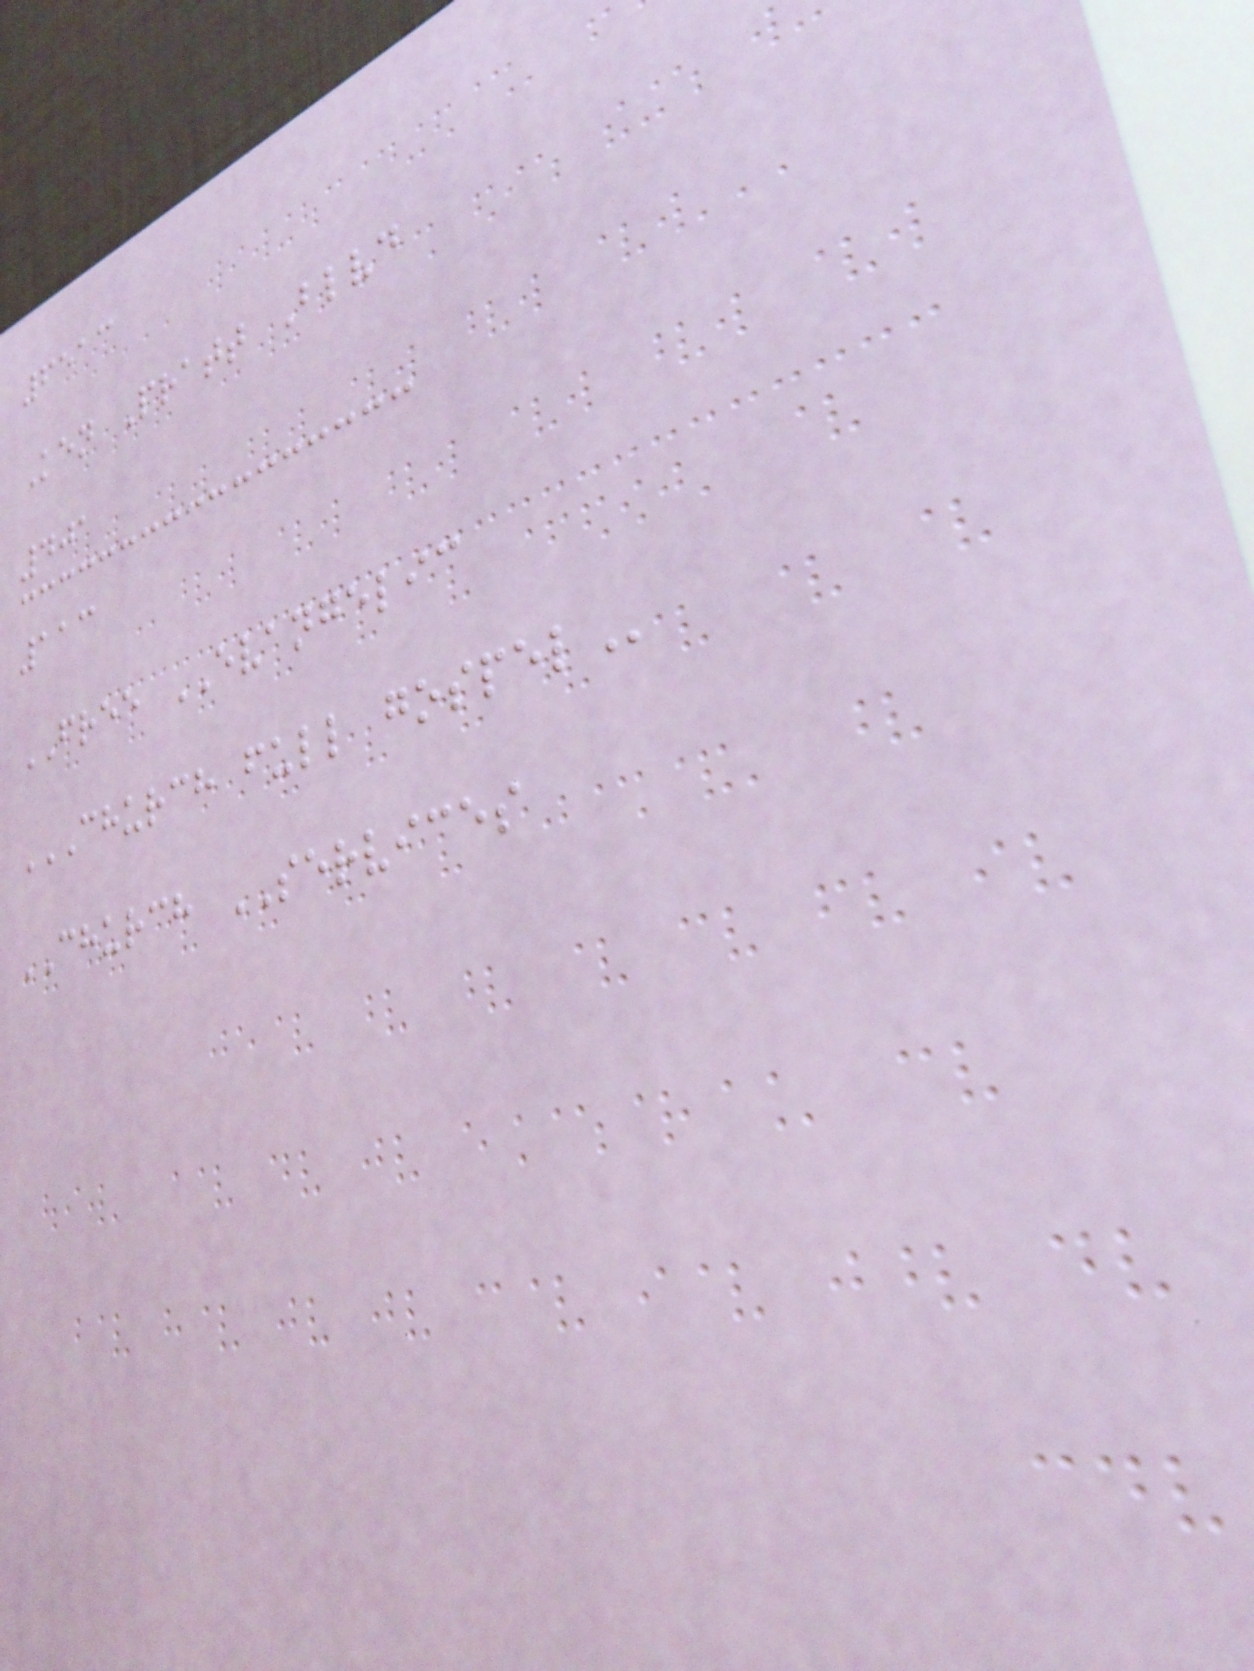6513
Ken Pratt Blvd
401
113
FREE EVANGELIC
CHURCH FULL GOSPEL
CHURCH SERVICES
